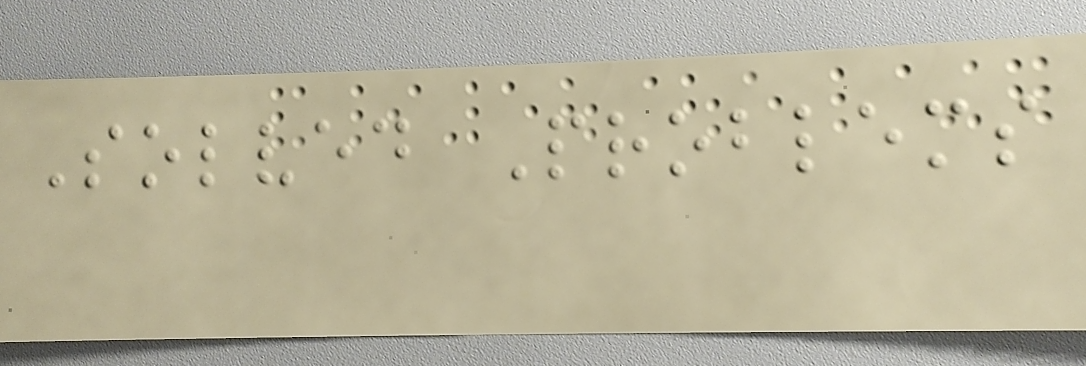Solved Problems
